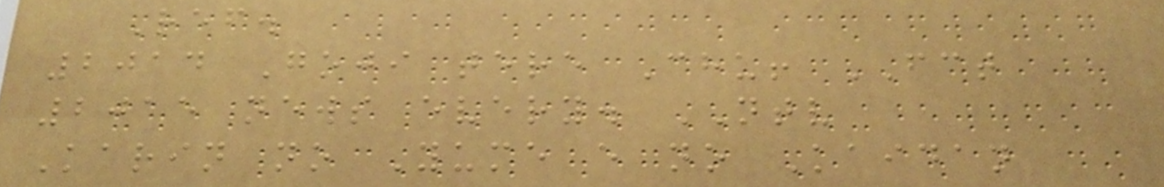Ref.
2014 Goji tere Chu! FCT
2015 news every. NTV
Karin no Yume e no Kaidan
